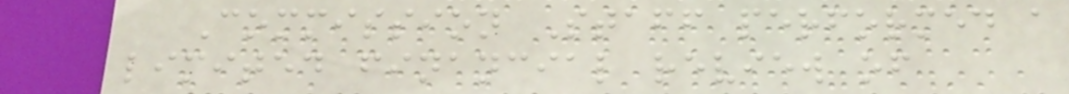Commission Staff performed a
limited financial review of
